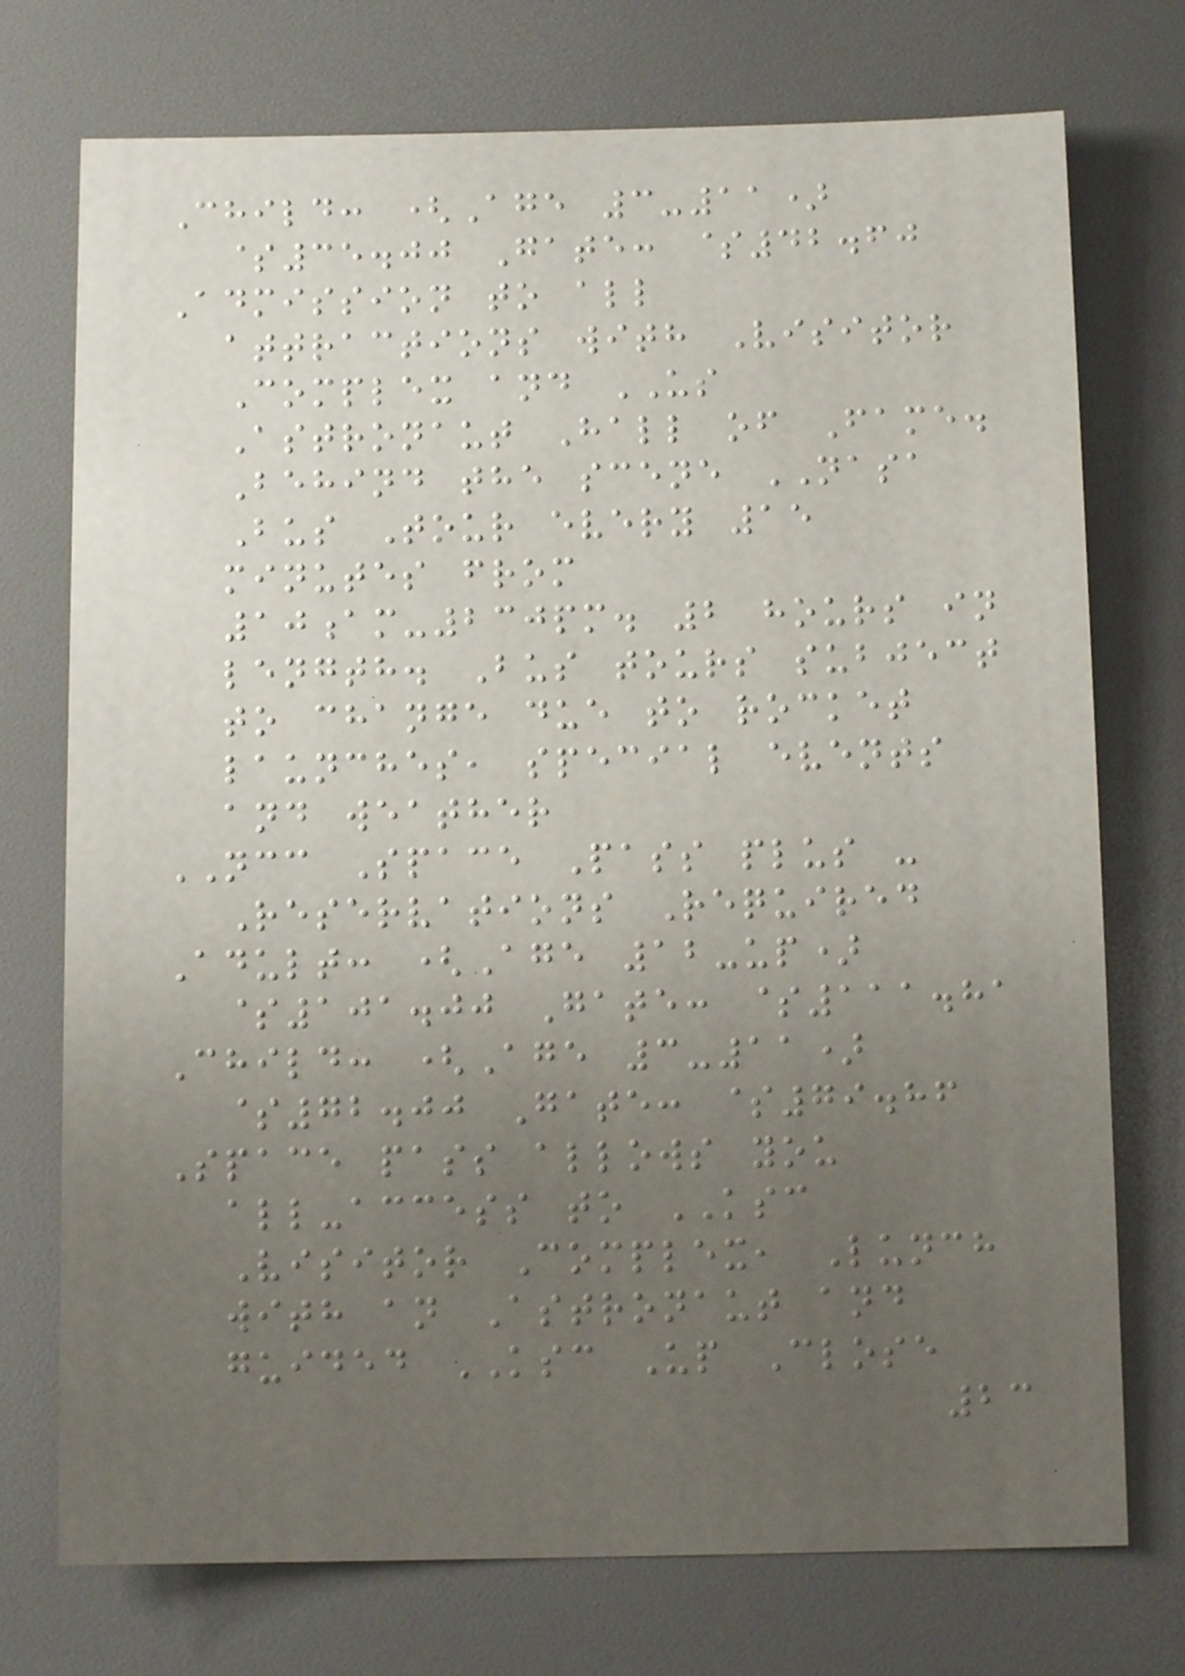Child: (Age 3-11)
$35.00 Gate: $42.60
Admission to all
attractions with Visitor
Complex and US
Astronaut Hall of Fame.
Behind the scene NASA
Bus Tour every 15
minutes from
10am-230pm. 2 hours in
length. Bus tours subject
to change due to rocket
launches, special events
and weather
NCC Space Pass plus -
Reservations Required
Adult: (Age 12-up)
$101.00 Gate: $111.81
Child: (Age 3-11)
$72.00 Gate: $79.86
Space pass allows you
all-access to KSC
Visitor Complex, Lunch
with an Astronaut and
guided KSC Up Close
23
